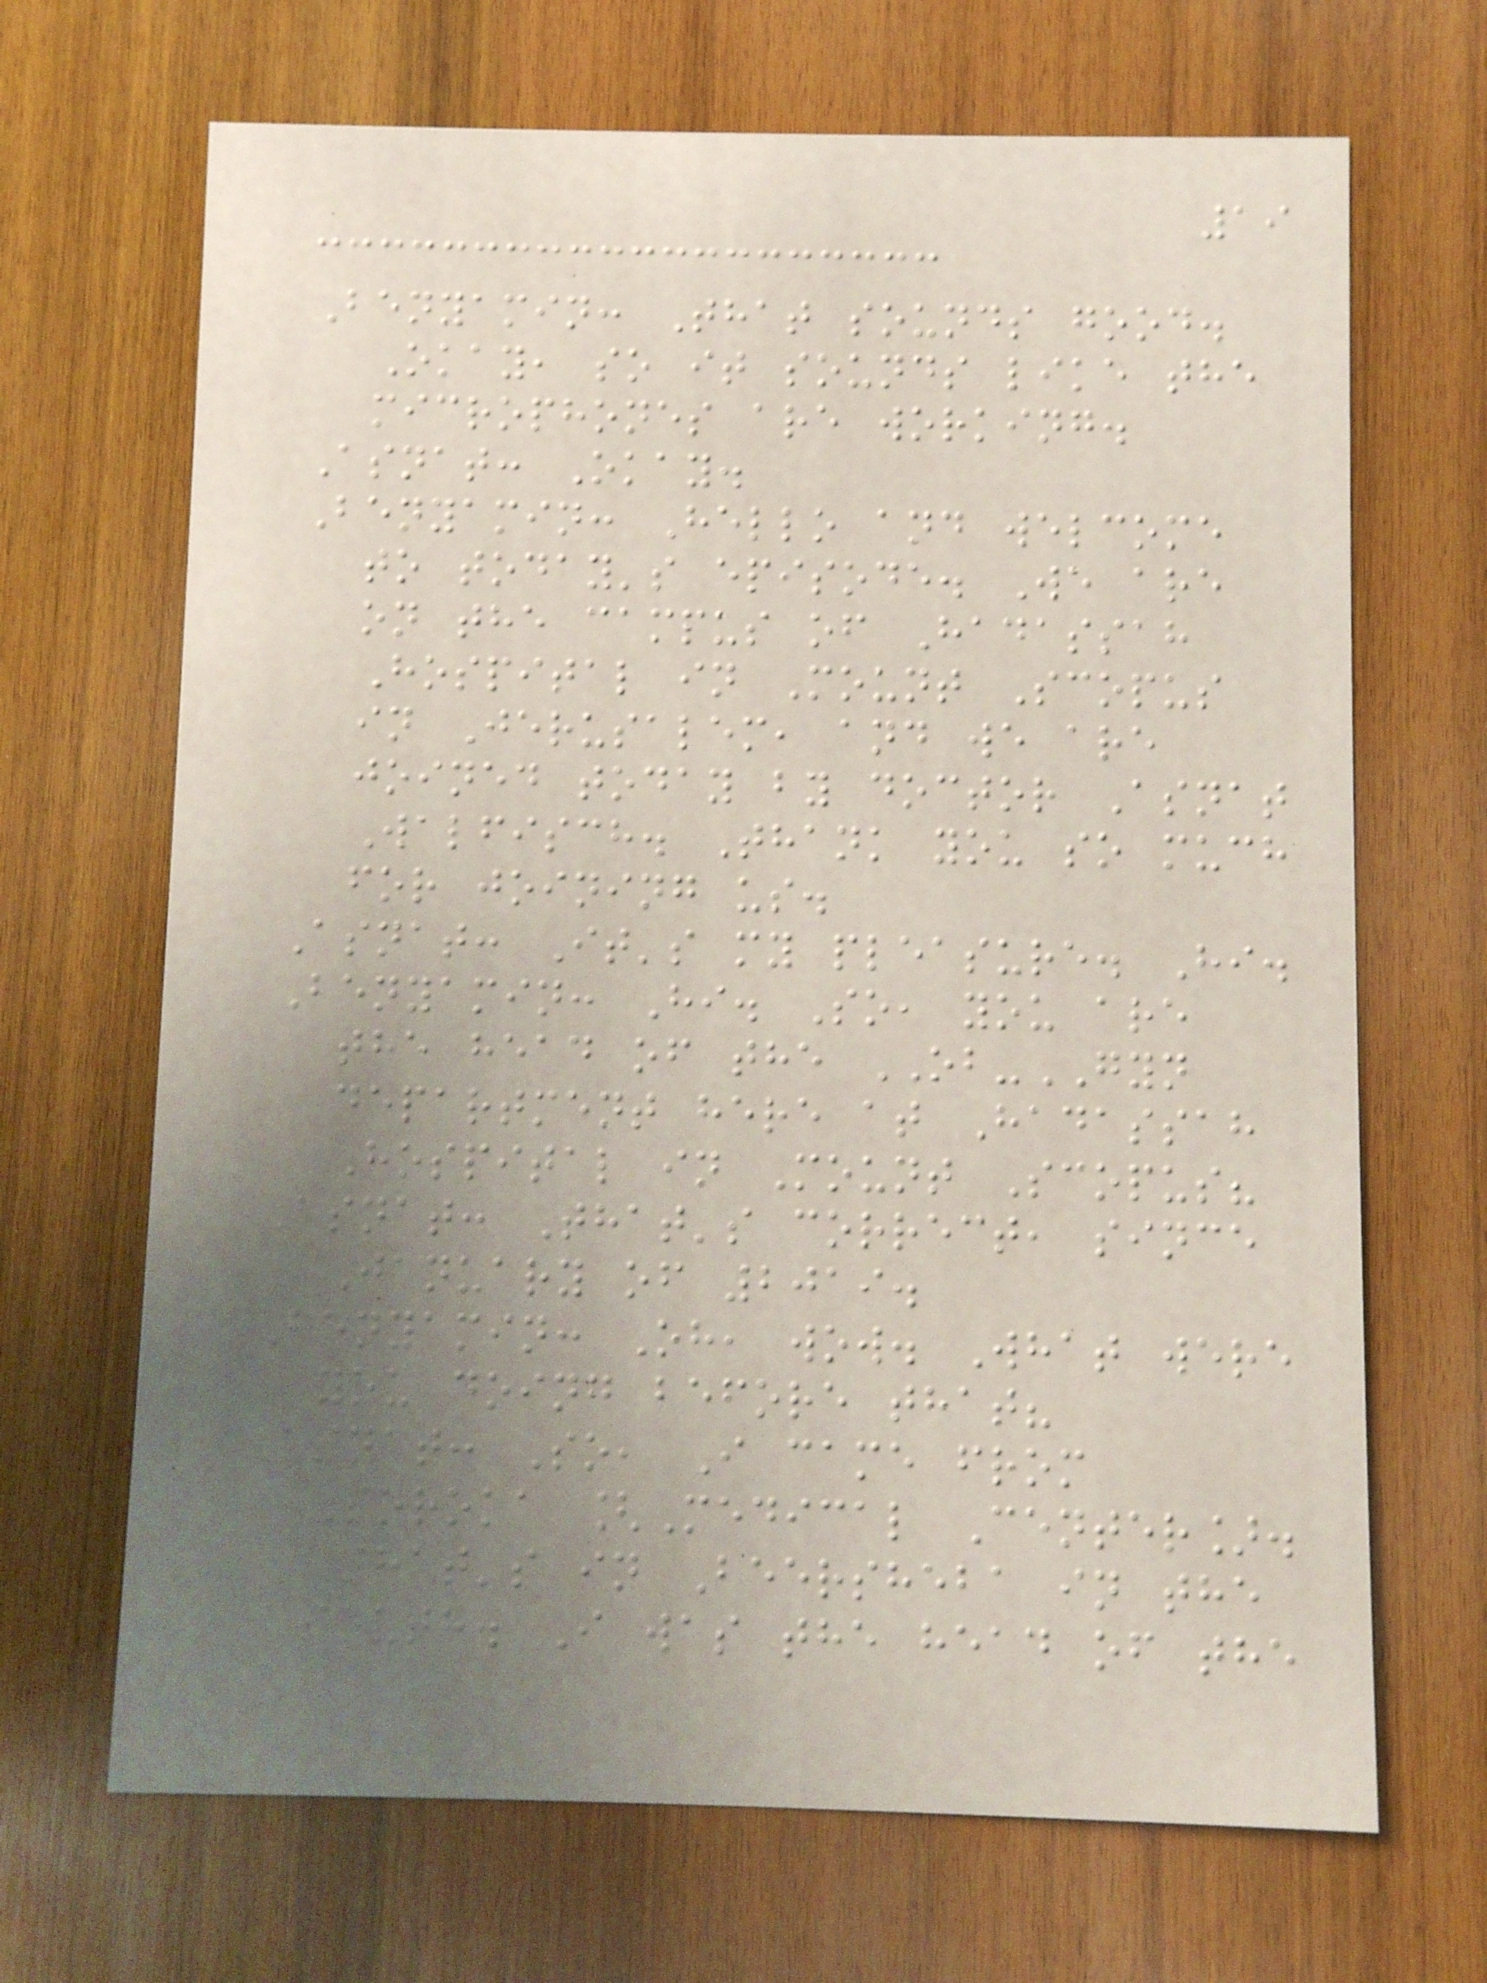19
Benyamin: That sounds good.
Okay, so it sounds like the
microphones are working.
Asnat: Okay.
Benyamin: Hello and welcome
to today's episode. We are
on the campus of Hadassah
Hospital in Mount Scopus
in Jerusalem, and we are
joined today by doctor Asnat
Walfisch. Thank you so much
for joining us.
Asnat: It's my pleasure. Hi.
Benyamin: Hi. So, you are
the head of the OB-GYN
department here at Hadassah
Hospital in Mount Scopus?
Asnat: That's correct, since
January of 2019.
Benyamin: Oh, wow. What were
you doing before that?
Asnat: So, I came from
Soroka [Medical Center].
That's in Beersheba in the
south. I was the head of the
